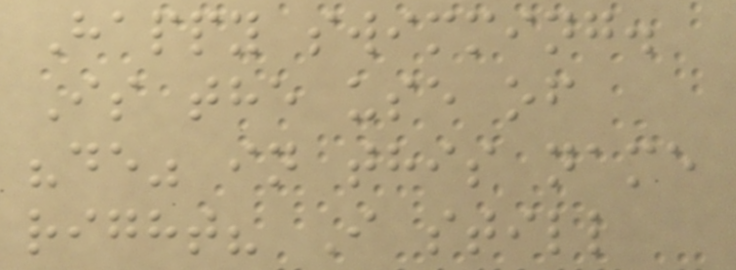Happy swimming.
Is the use of
"de" in this name
right? I still
